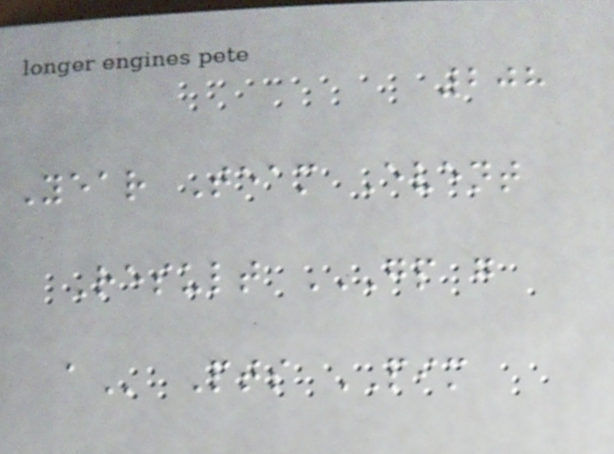208
Year Team Event
Result GP G
A Pts PIM
